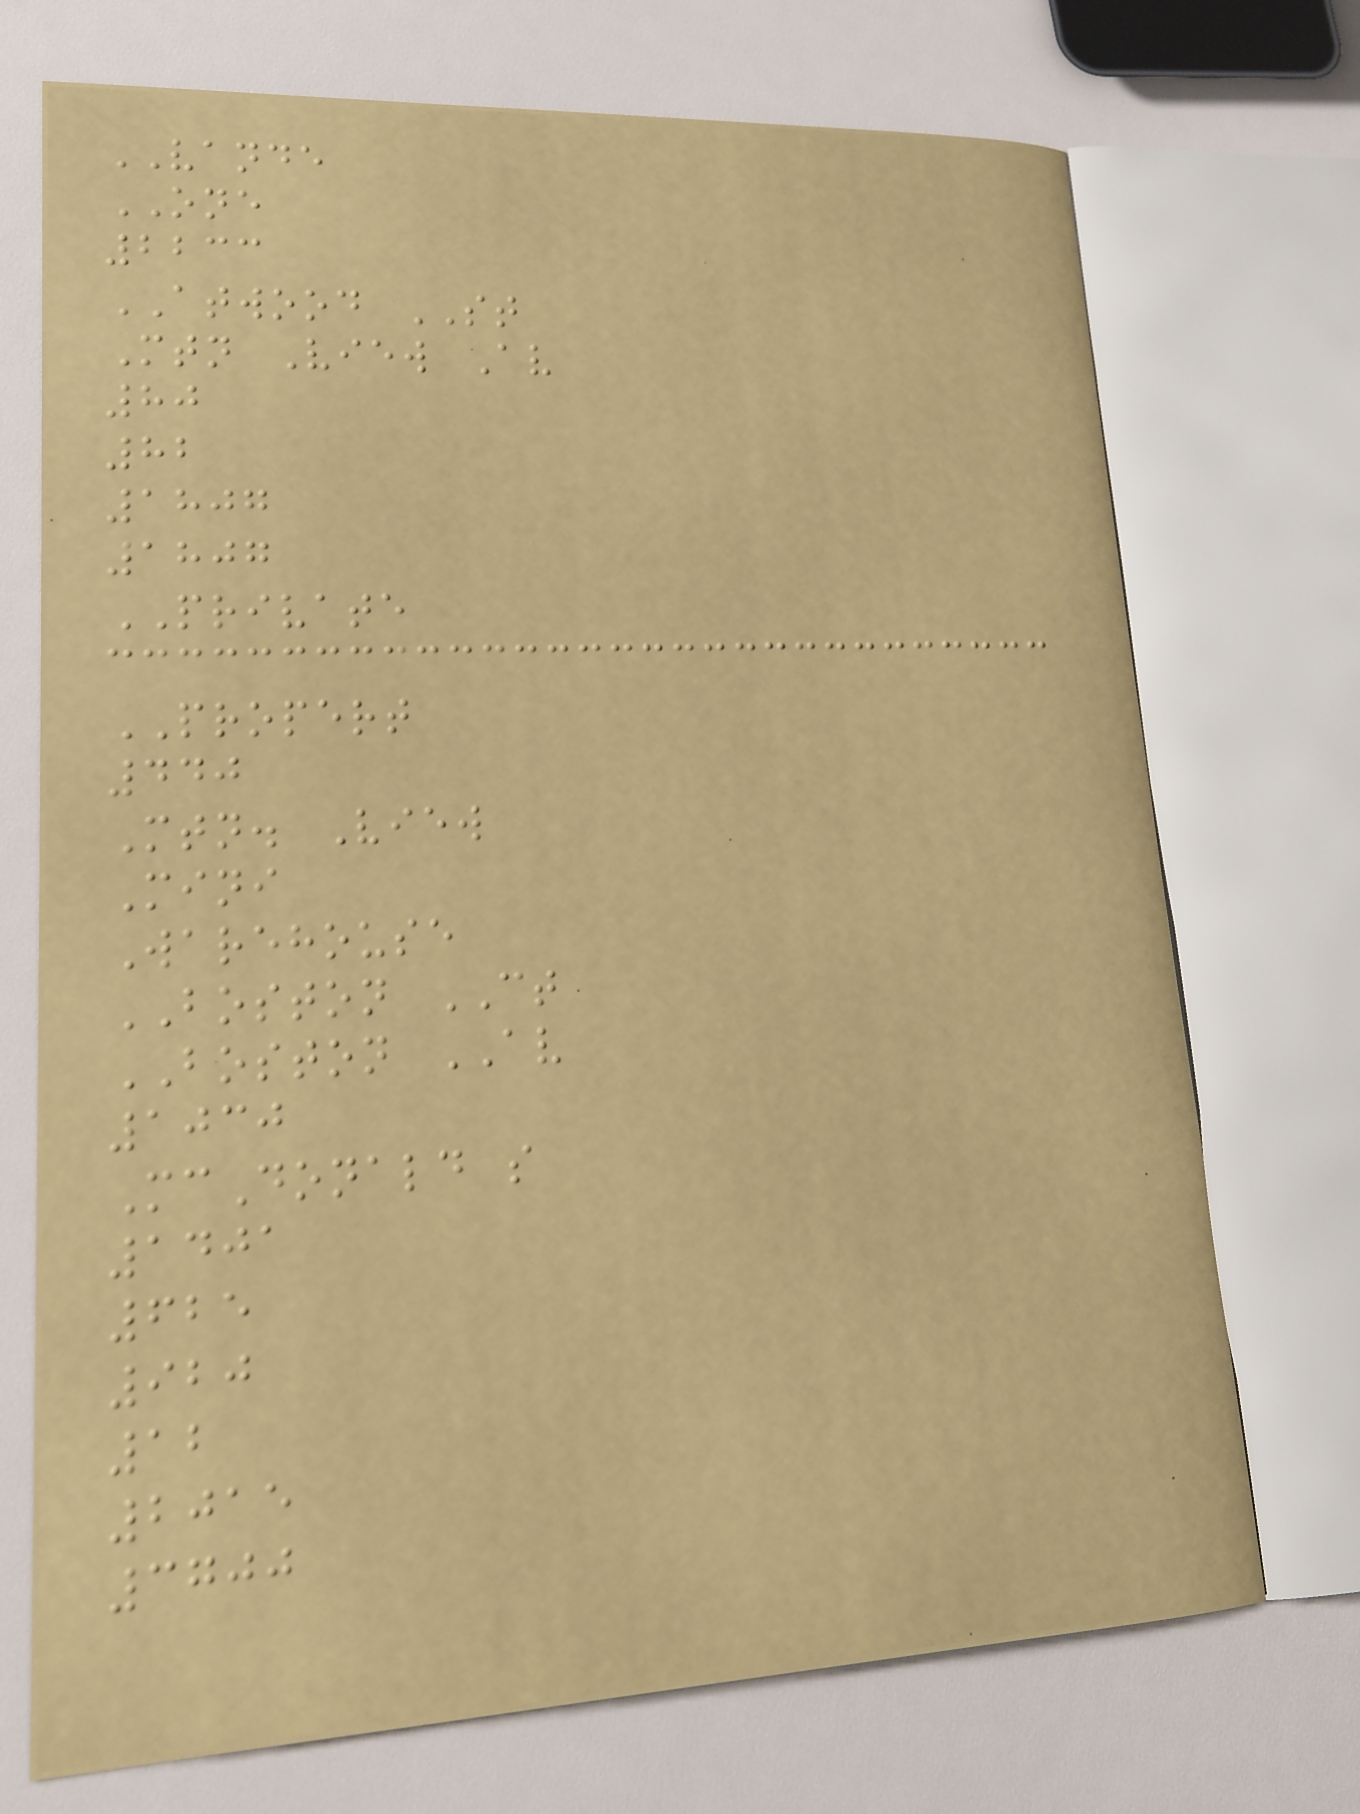VANDE
ONE
2233
ATWOOD ST
Mtn View Av
80
82
1807
1807
PRIVATE
PROPERT
440
Mtn. View
Mini
Warehouse
BOSTON CT
BOSTON AV
1030
McDonald s
1401
625
920
12
2015
3700
